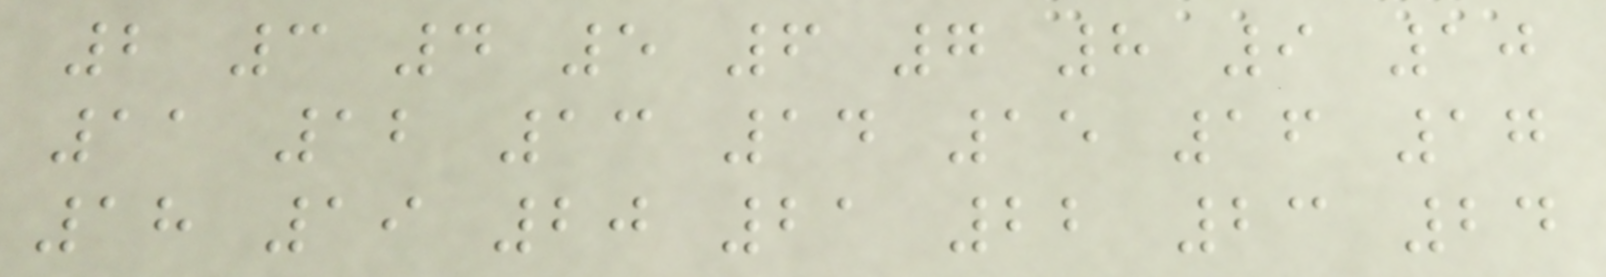2 3 4 5 6 7 8 9 10
11 12 13 14 15 16 17
18 19 20 21 22 23 24
